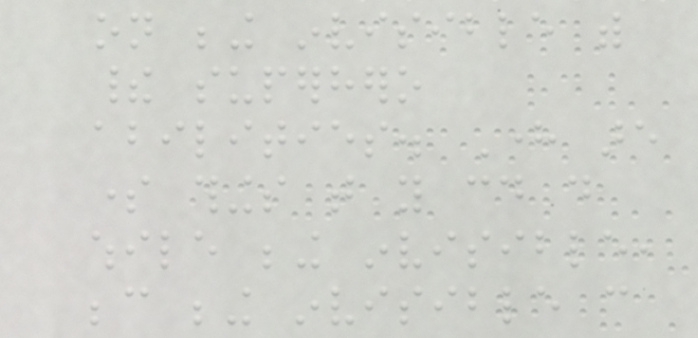on being invisible with
their superhero
abilities. Here are
some things that you could do
while being invisible,
because being invisible can
